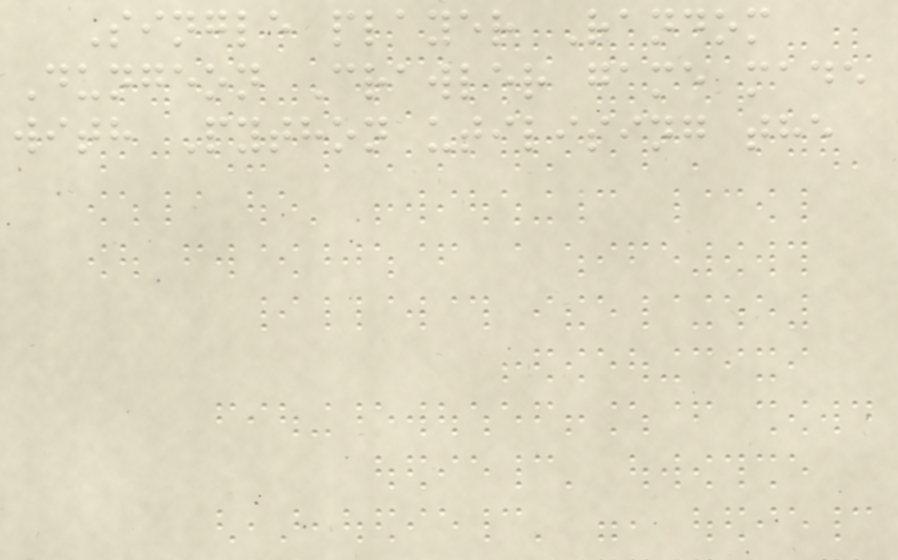Single player Random
Dungeon Crawler game made
with Python utilising the
